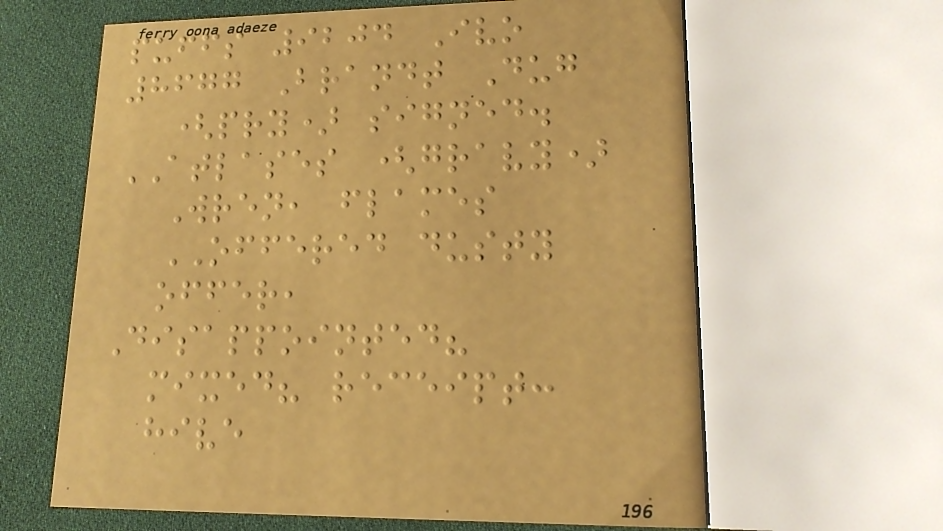puffs 9204 Ivo
8677 Brandt Dug
(pry) signed.
ATLASES (gravy)
Wren, flames
OFFERED dusty
offer,
Disappointed?
mixed? receipt:
hive
